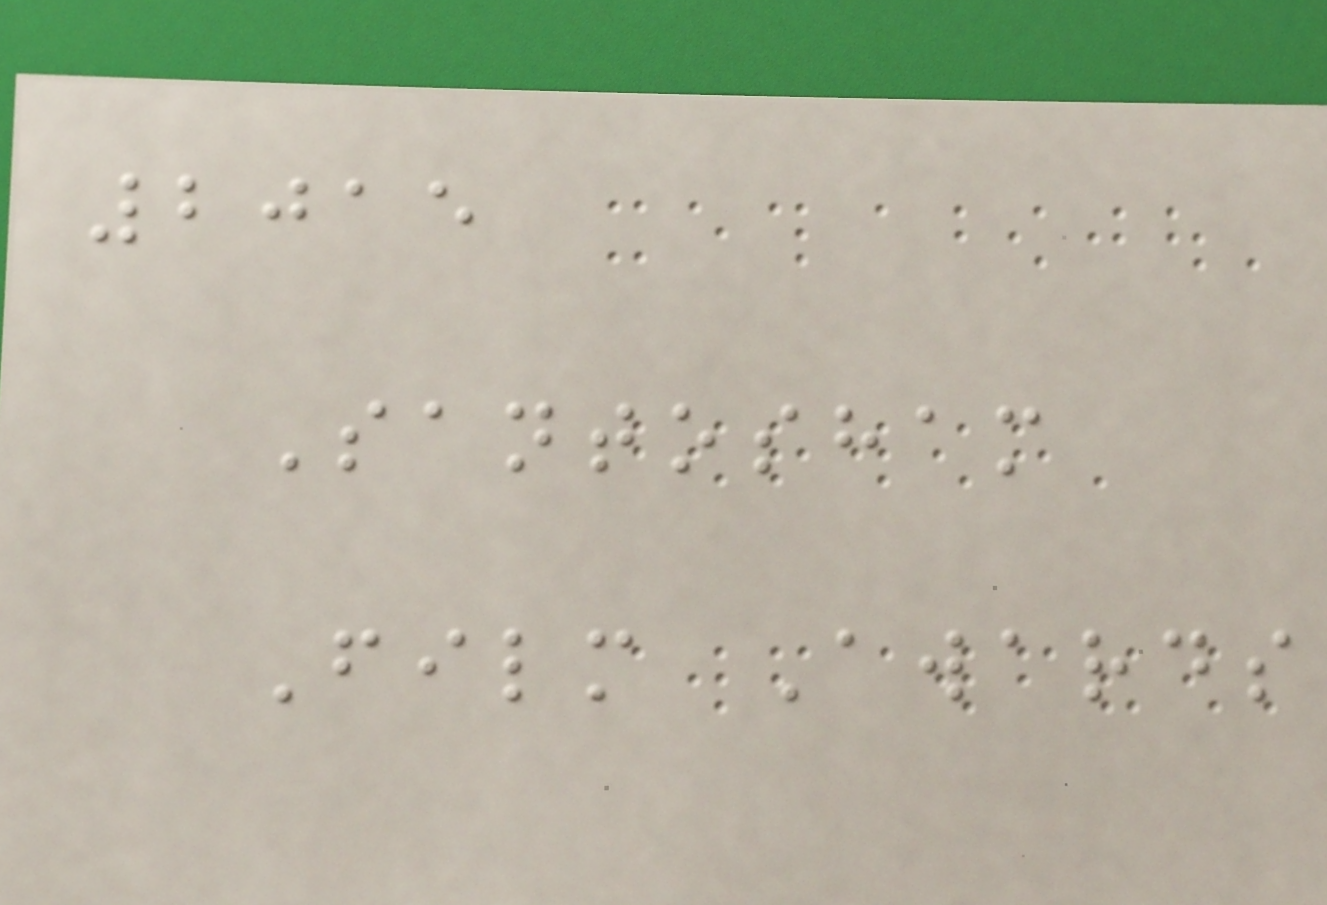2015
Santosham
Film Awards
